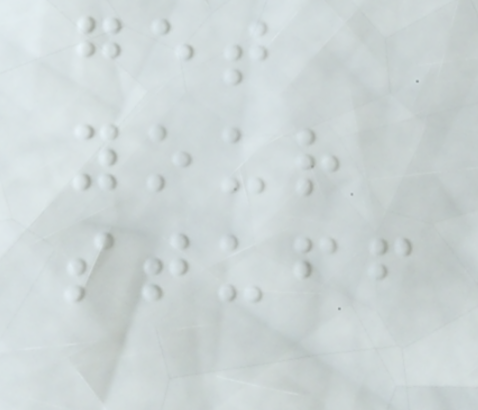get
your
stuff
